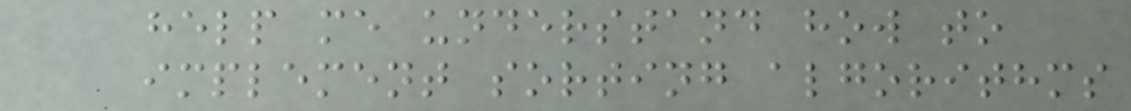help me understand how to
implement sorting algorithms
